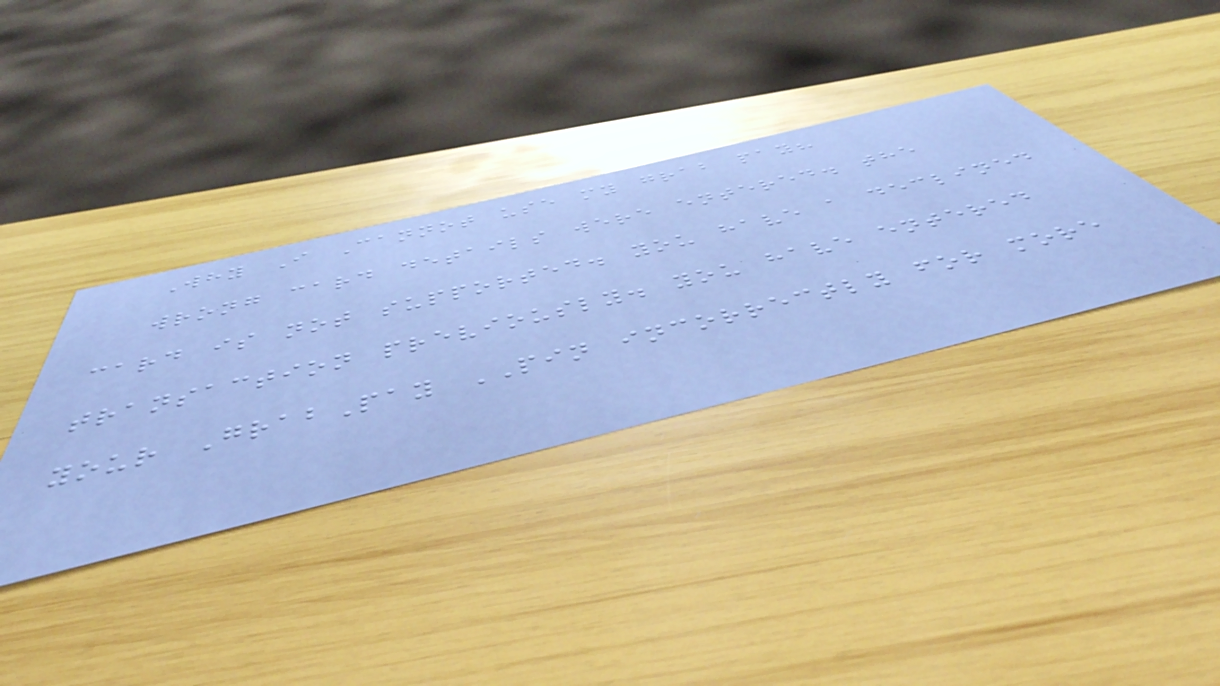Why I Cannot use my grab pay?
wrong card details were entered. the
card is not supported. you have a declined
transaction previously. you have entered
your GrabPay PIN incorrectly for more
